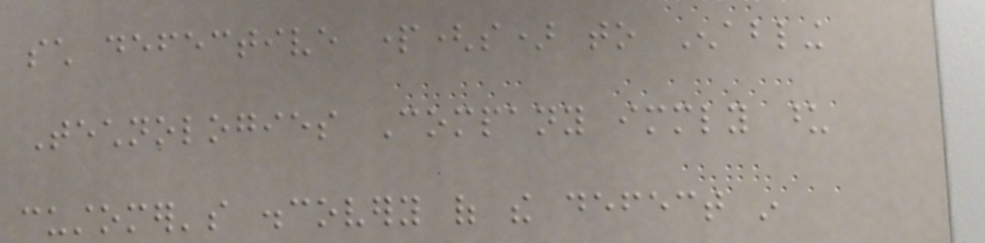such defective part(s) to Enabling
Technologies Company immediately upon
customer's discovery of the defect in
